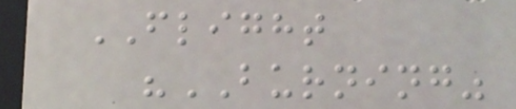FLIGHT
"BURNING"
